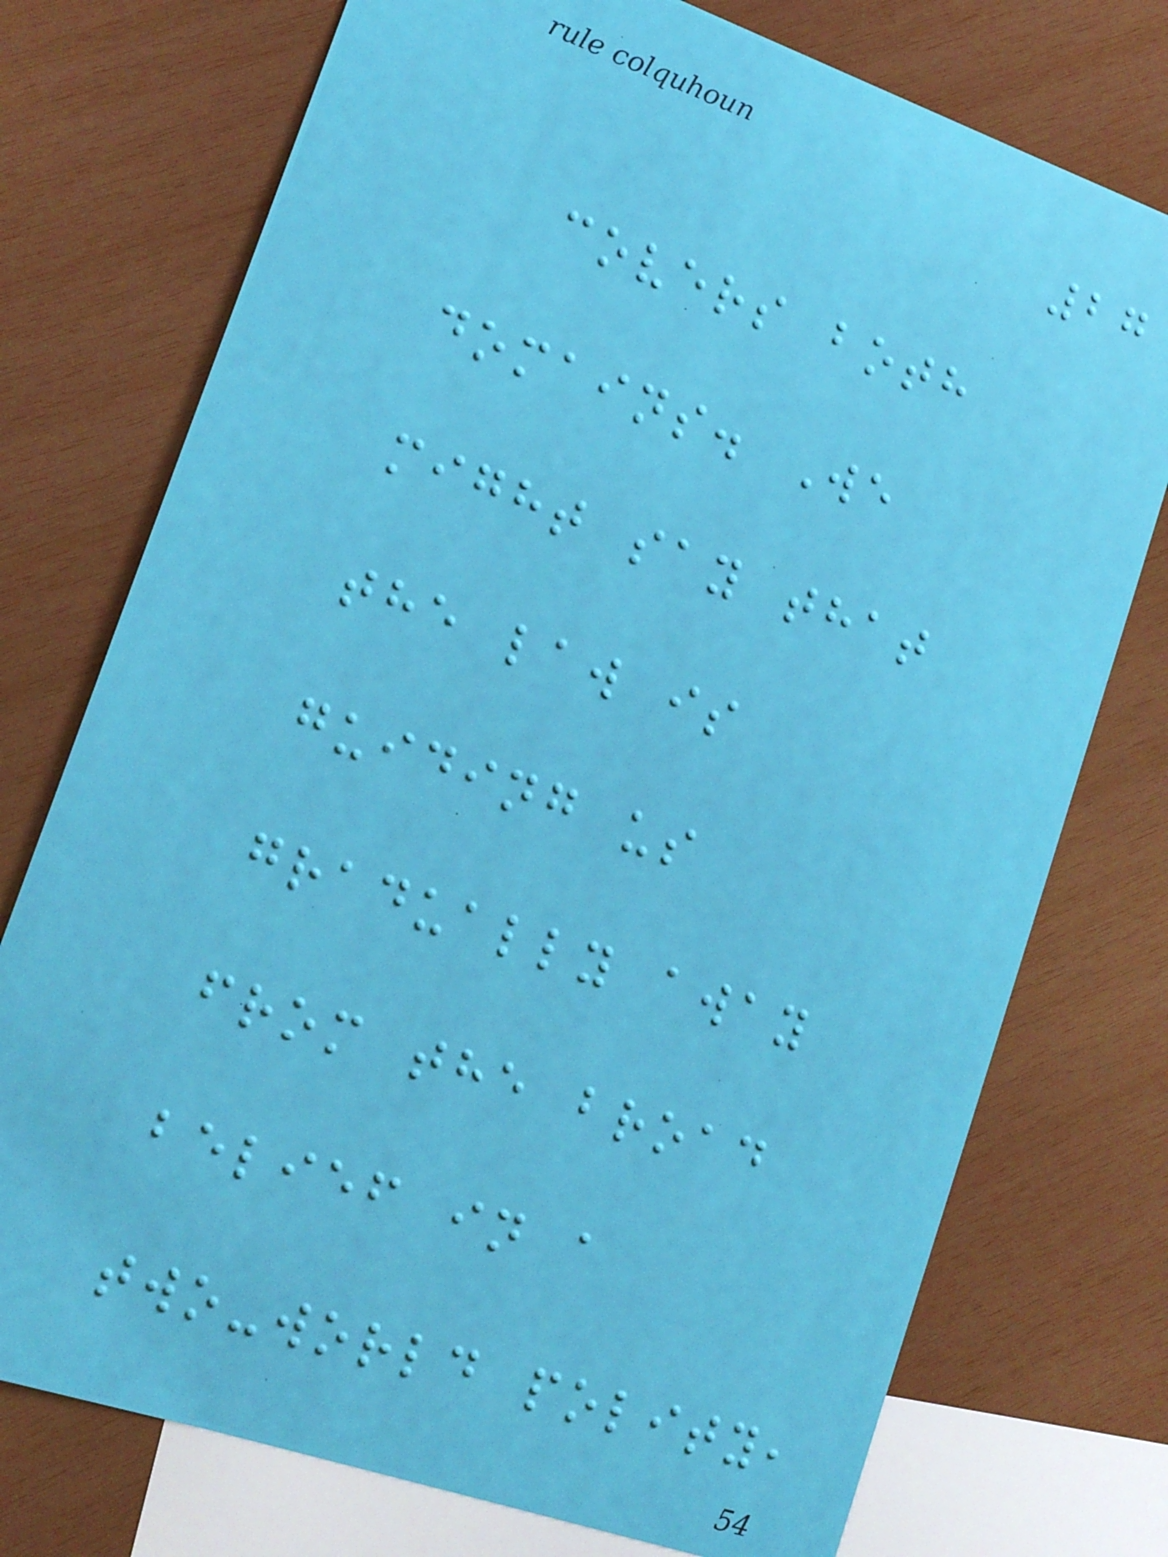27
covers both
domains. We
might say that
the law is
guiding us
gradually away
from the broad
belief in a
two-world polity,
